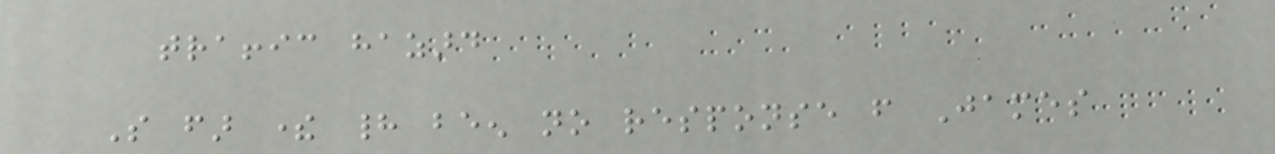traffic hazard
So far there had been no response from James
